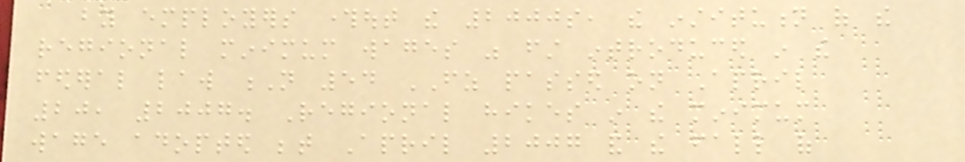by employers throughout the 2000s, the institution of the
regional minimum wages was first introduced in the
federal law N 54 FZ passed on April
20, 2007. Regional hikes in the minimum
wage adopted between April 2007 and the fall of
